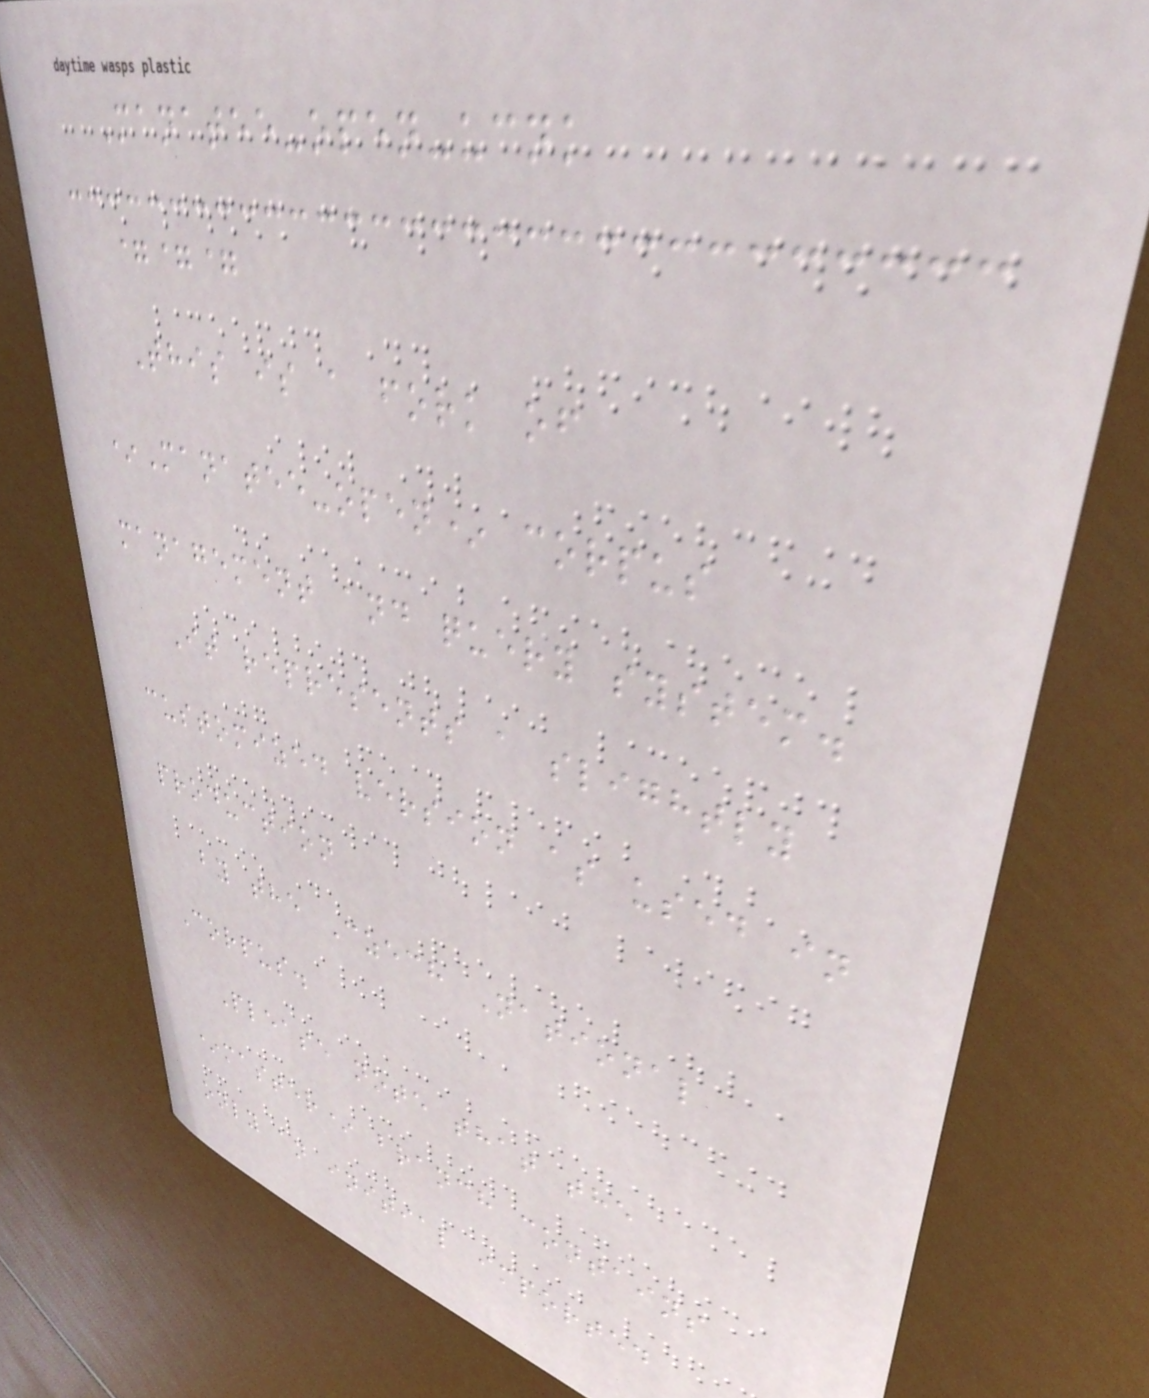Manatee-open-ucnk
===
This is a fork of
*Manatee-open* corpus
management and query system.
It represents a slightly
customized version as used in
production
by the Czech National
Corpus.
Please note that the
*master* branch contains
only an initial imported
